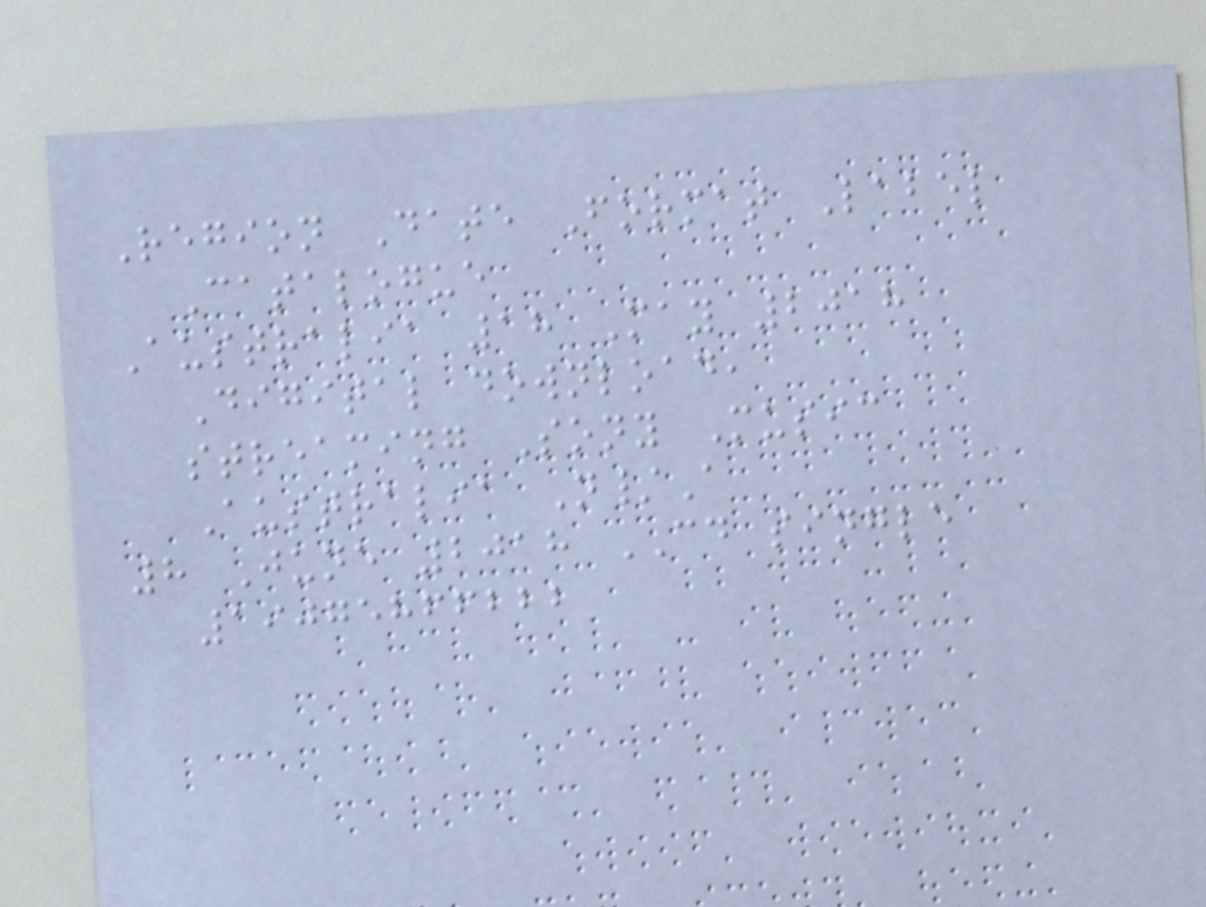Region Date Format Label
Catalogue
Australia 18 May 2018
Digital download,
streaming Sony Music
Australia N/A
8 June 2018 CD single
19075866222
